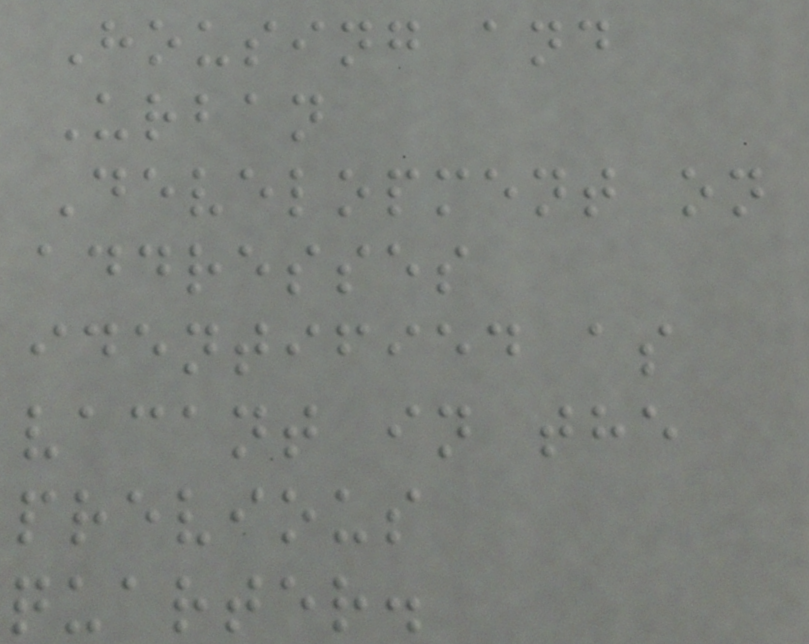Housing and
Urban
Development on
addresses
identified as
vacant in the
previous
quarter.
